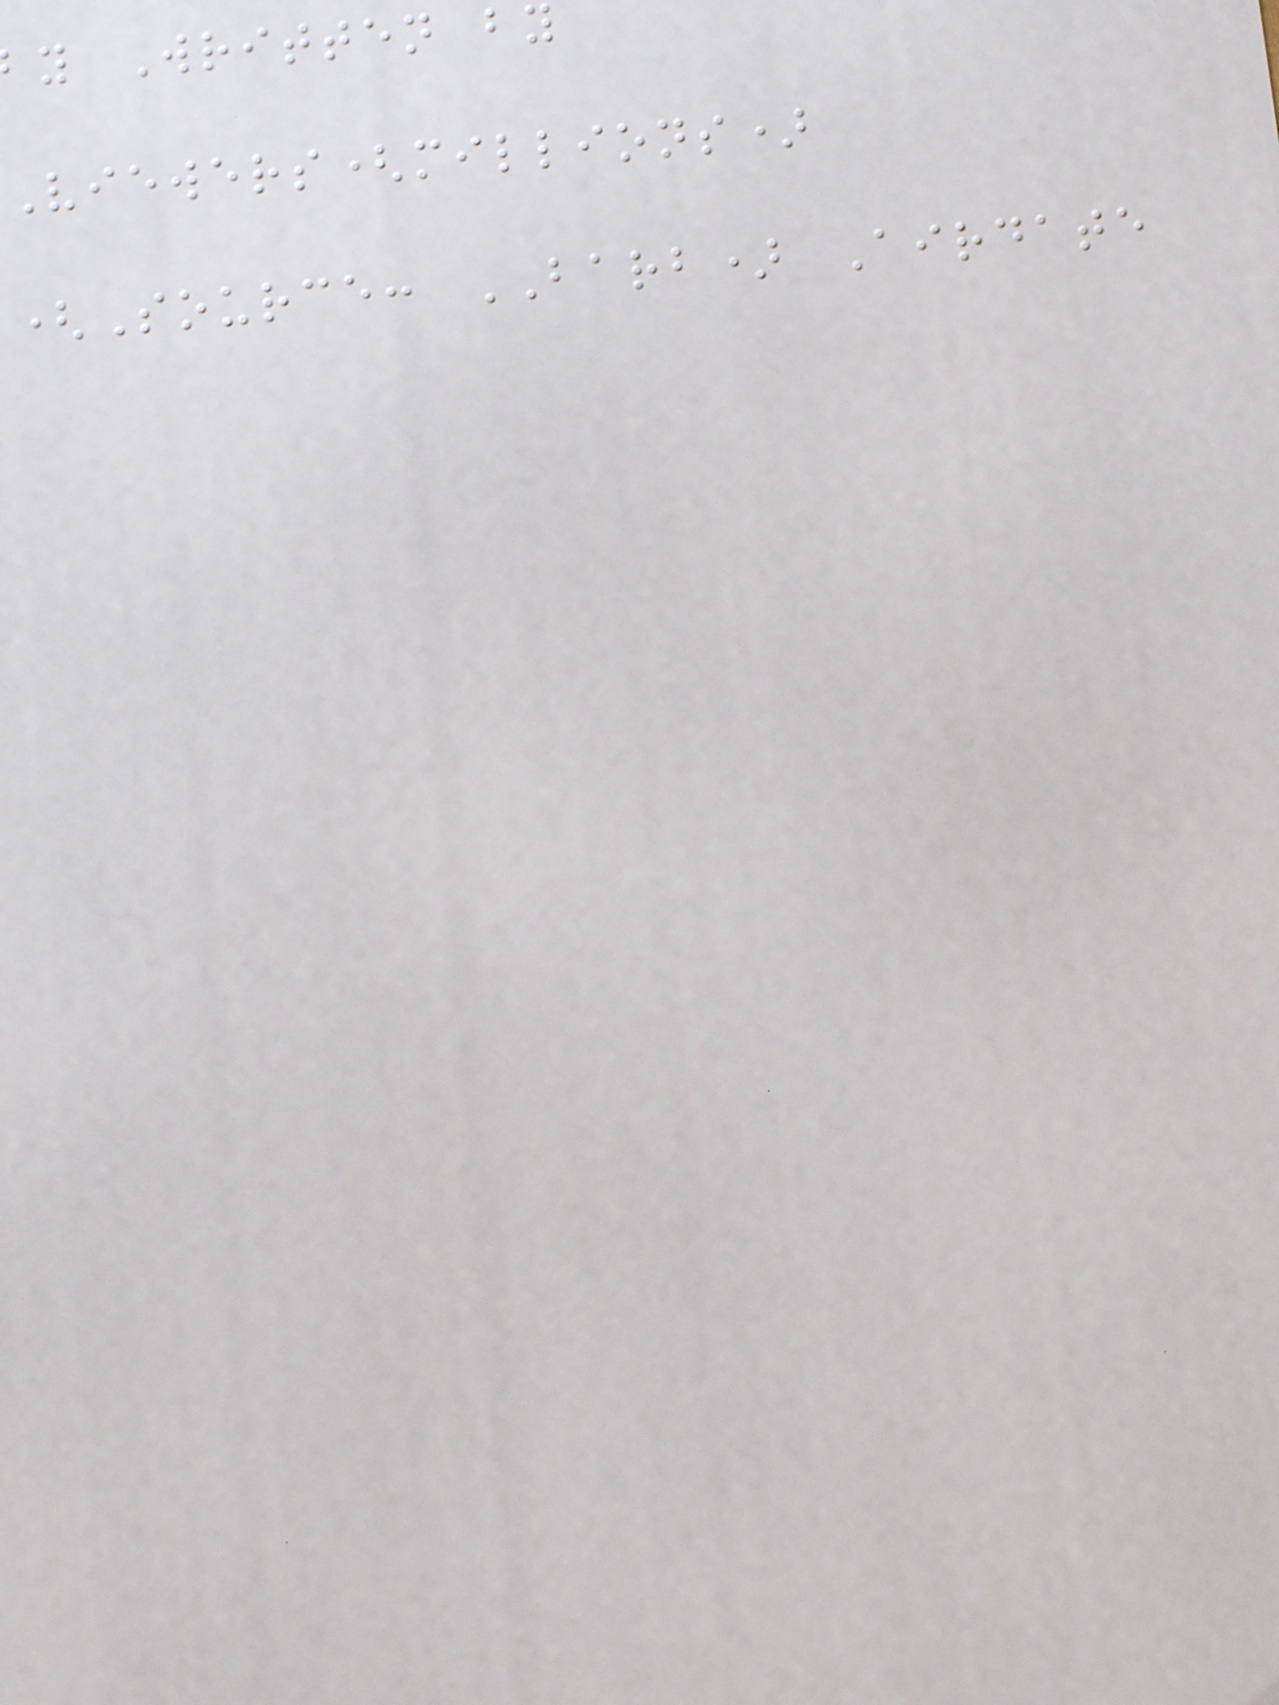y Written by
Viewers(millions)
(Source: BARB) Airdate
